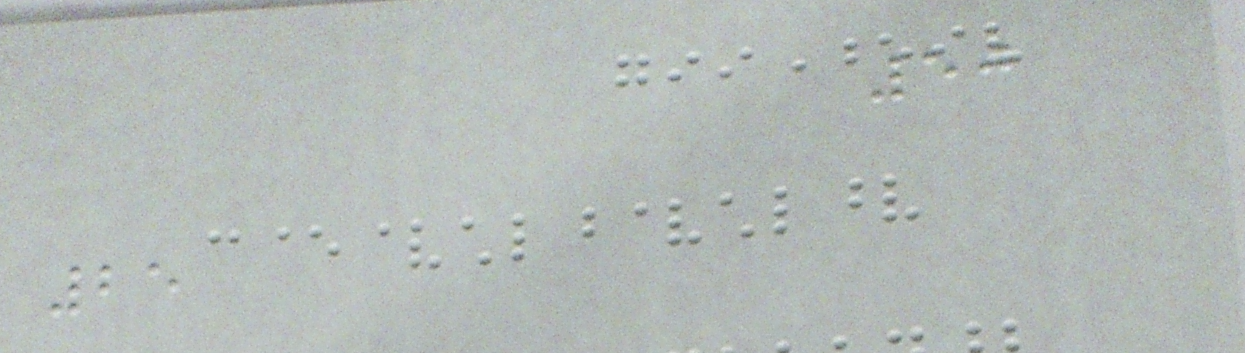50
25
